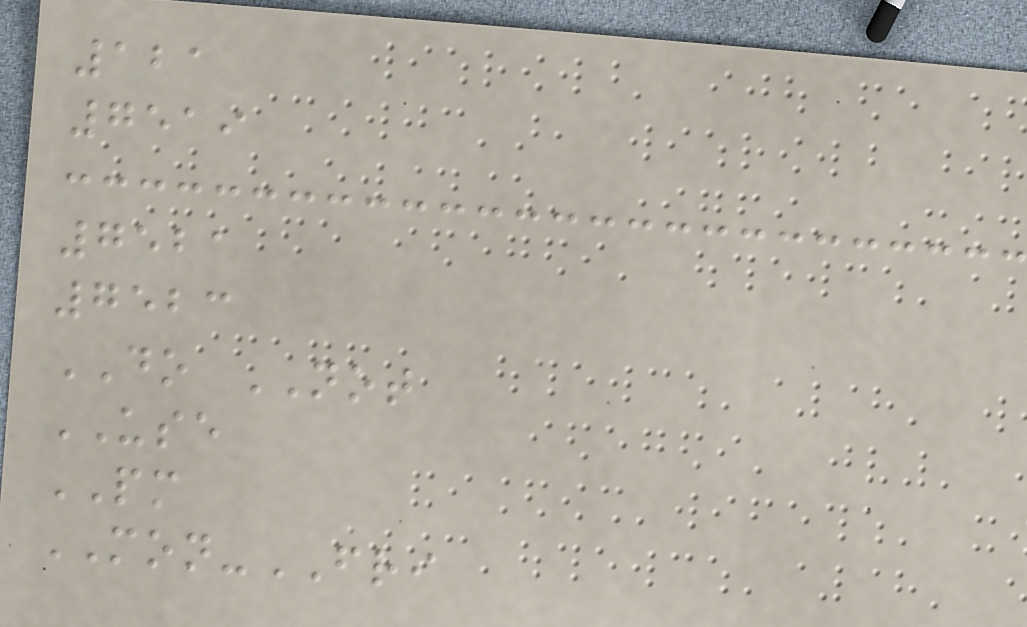121
7519
7521
7523
DO NOT
USE
PM
MON-FRI
